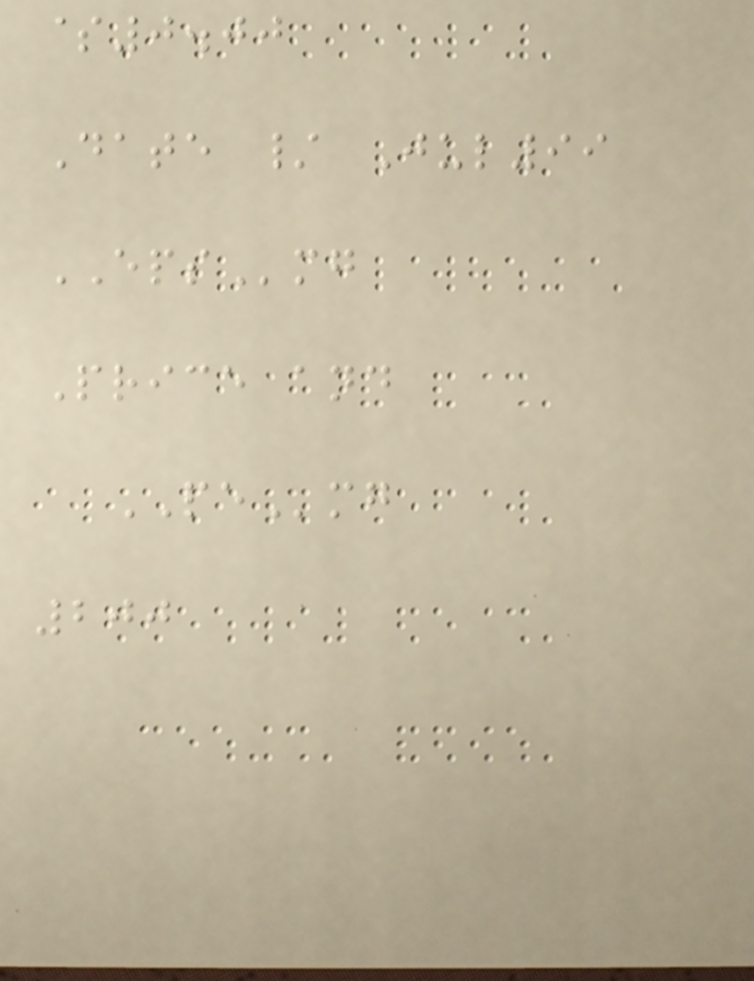$0.00
Date / Jul99
EPSmg
Price and
PEmg
200
